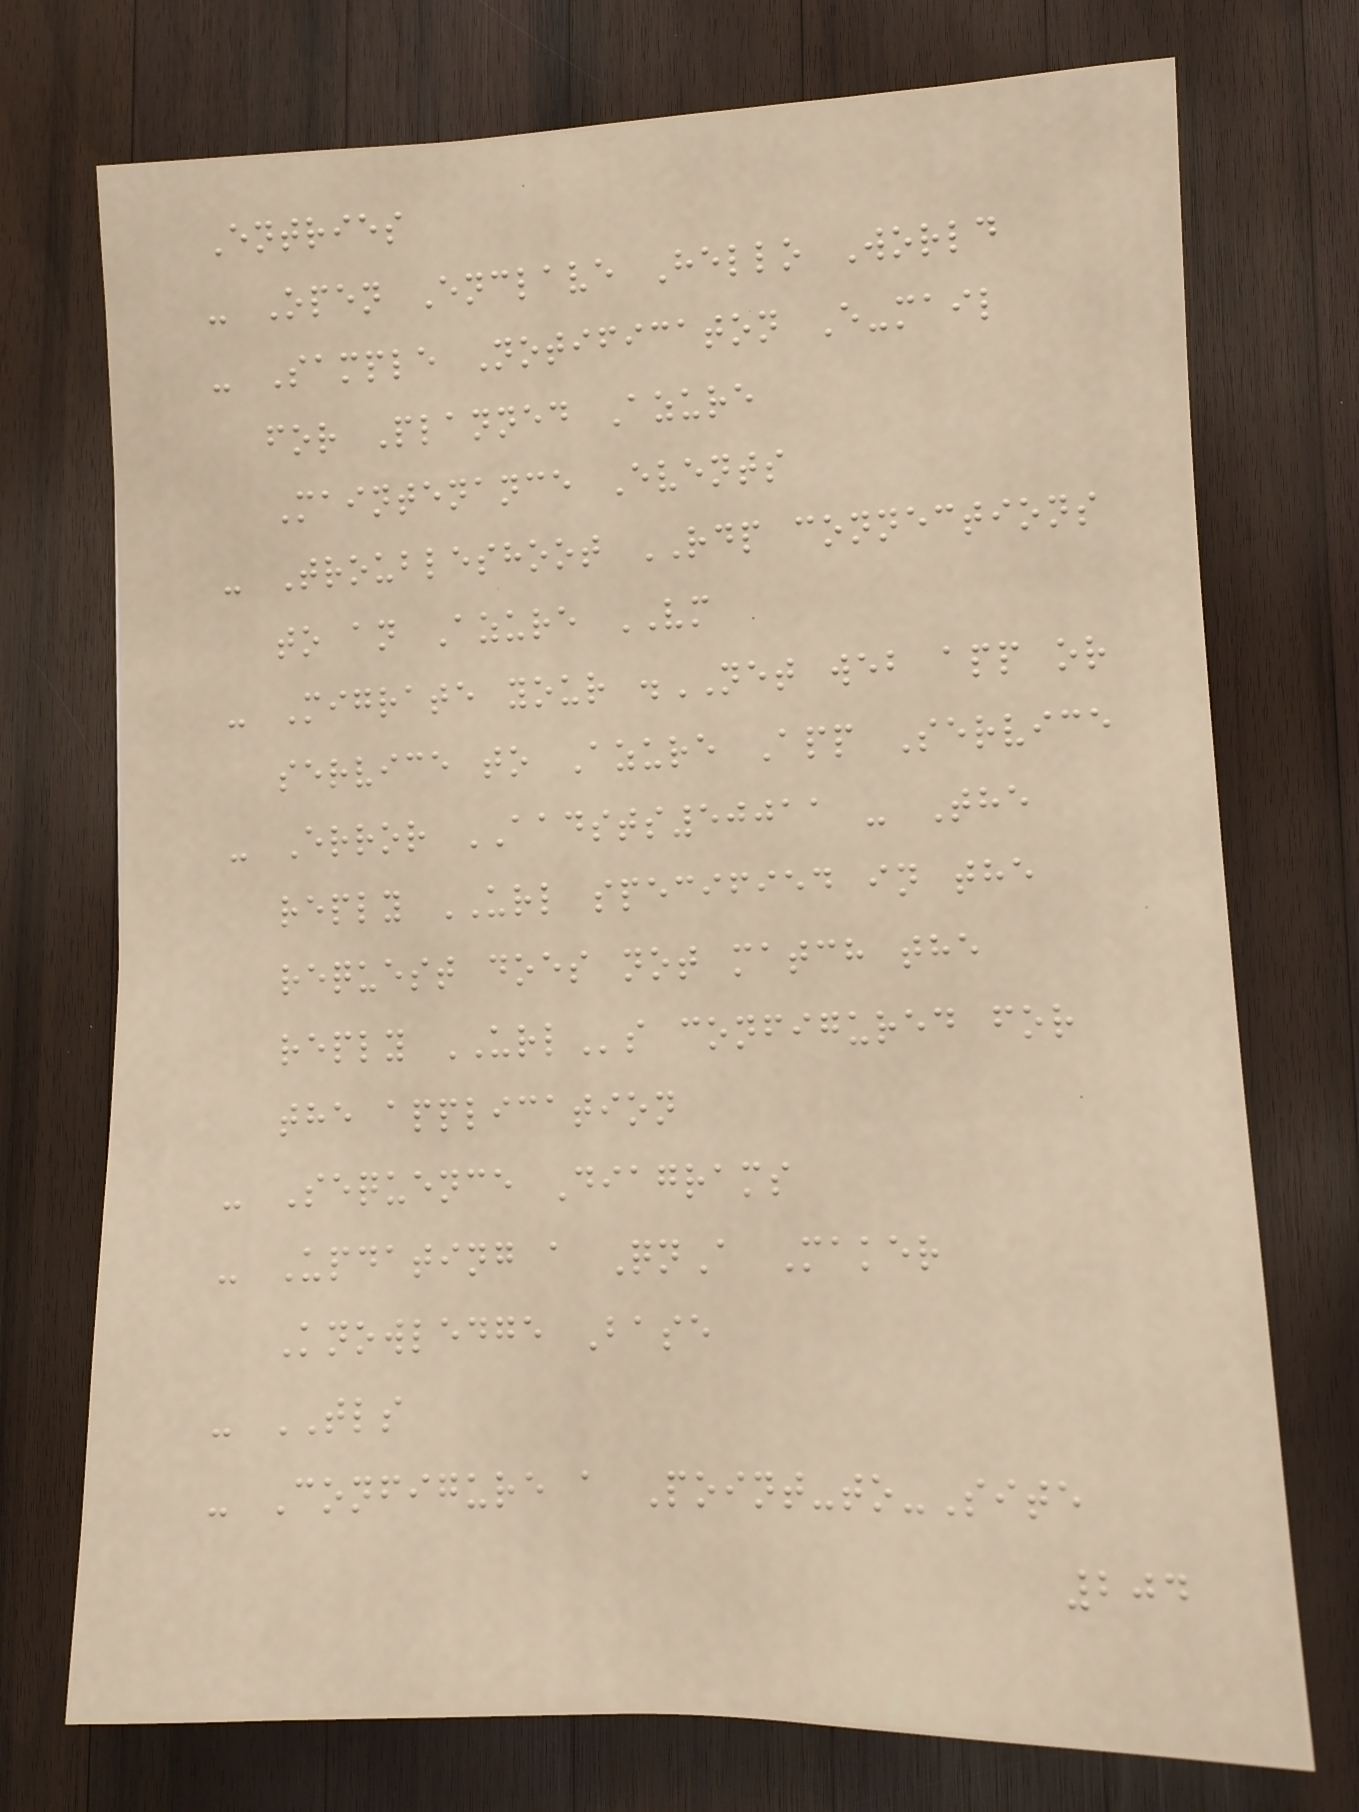Entries
- Open Enclave Hello World
- Sample Notificaton E-mail
for Planned Azure
Maintenance Events
- Troubleshoot RDP connections
to an Azure VM
- Migrate your .NET web app or
service to Azure App Service
- Error AADSTS50011 - The
reply URL specified in the
request does not match the
reply URLs configured for
the application
- Sequence Diagrams
- Updating a QnA Maker
Knowledge Base
- TLS
- Configure a Point-to-Site
204
